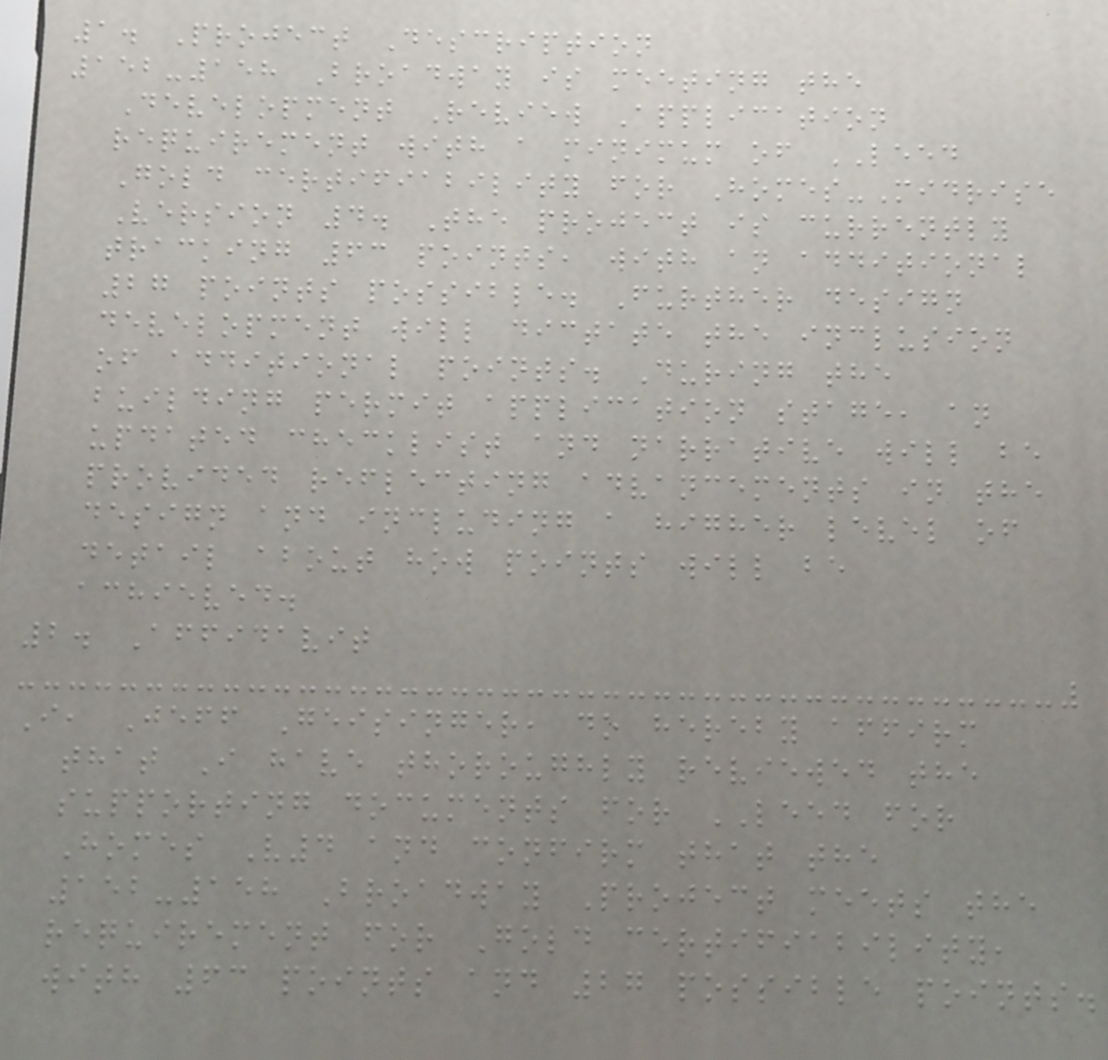1. Project Description
152-158 Broadway is meeting the
Development Review Application
requirement with a minimum of LEED
Gold certifiability for Homes-Midrise
Version 4. The project is currently
tracking 63 points, with an additional
27 points possible. Further design
development will dictate the inclusion
of additional points. During the
building permit application stage, an
updated checklist and narrative will be
provided reflecting advancements in the
design and including a higher level of
detail about how points will be
achieved.
2. Affidavit
I, Jeff Geisinger, do hereby affirm
that I have thoroughly reviewed the
supporting documents for LEED for
Homes V4 and confirm that the
152-158 Broadway Project meets the
requirement for Gold certifiability,
with 63 points and 27 possible points.
